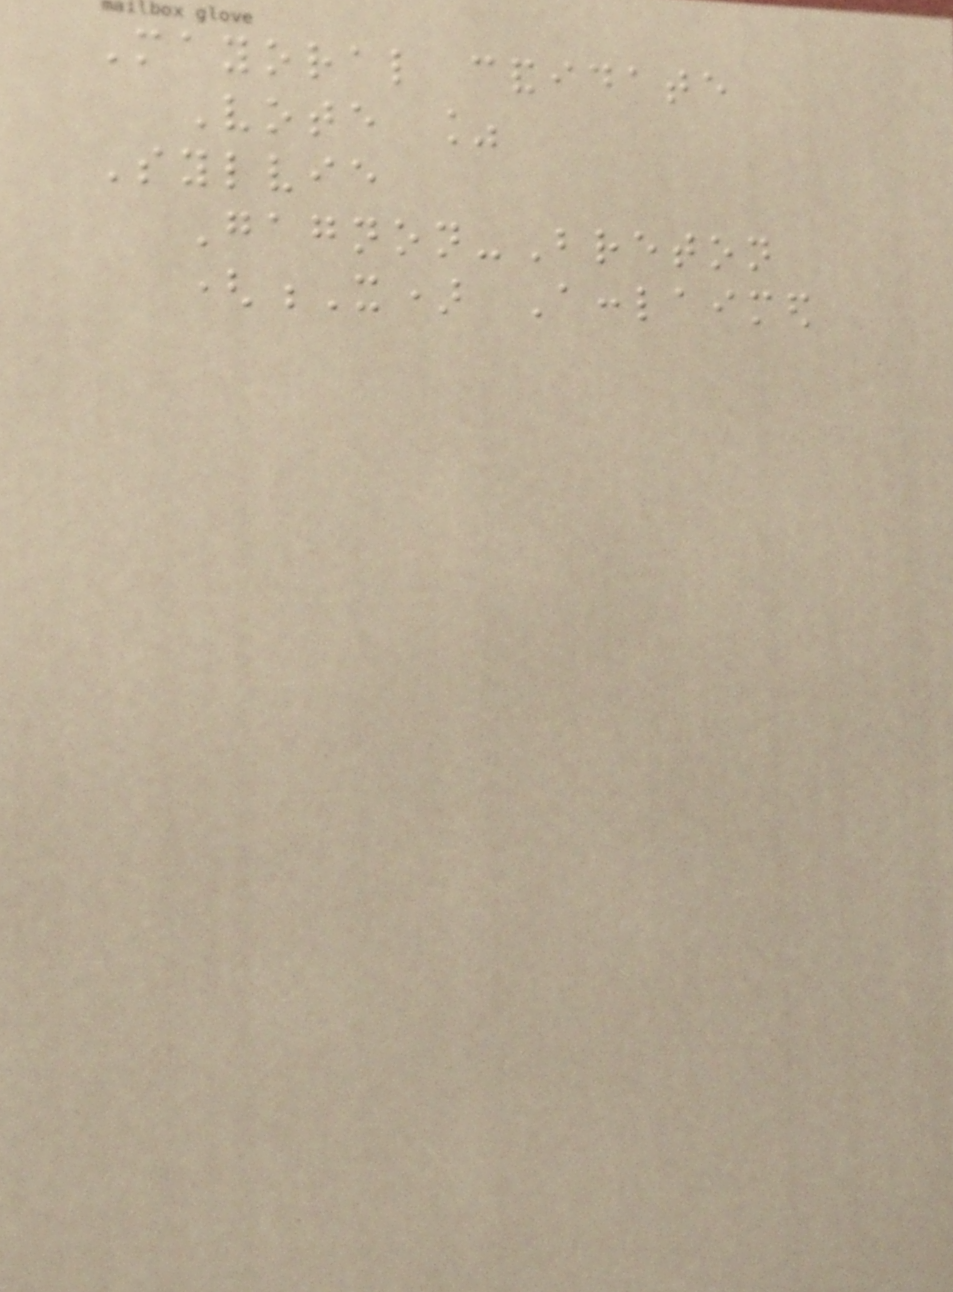Mayoral candidate
Vote %
Sylvie
Gagnon-Breton
(X) Acclaimed
